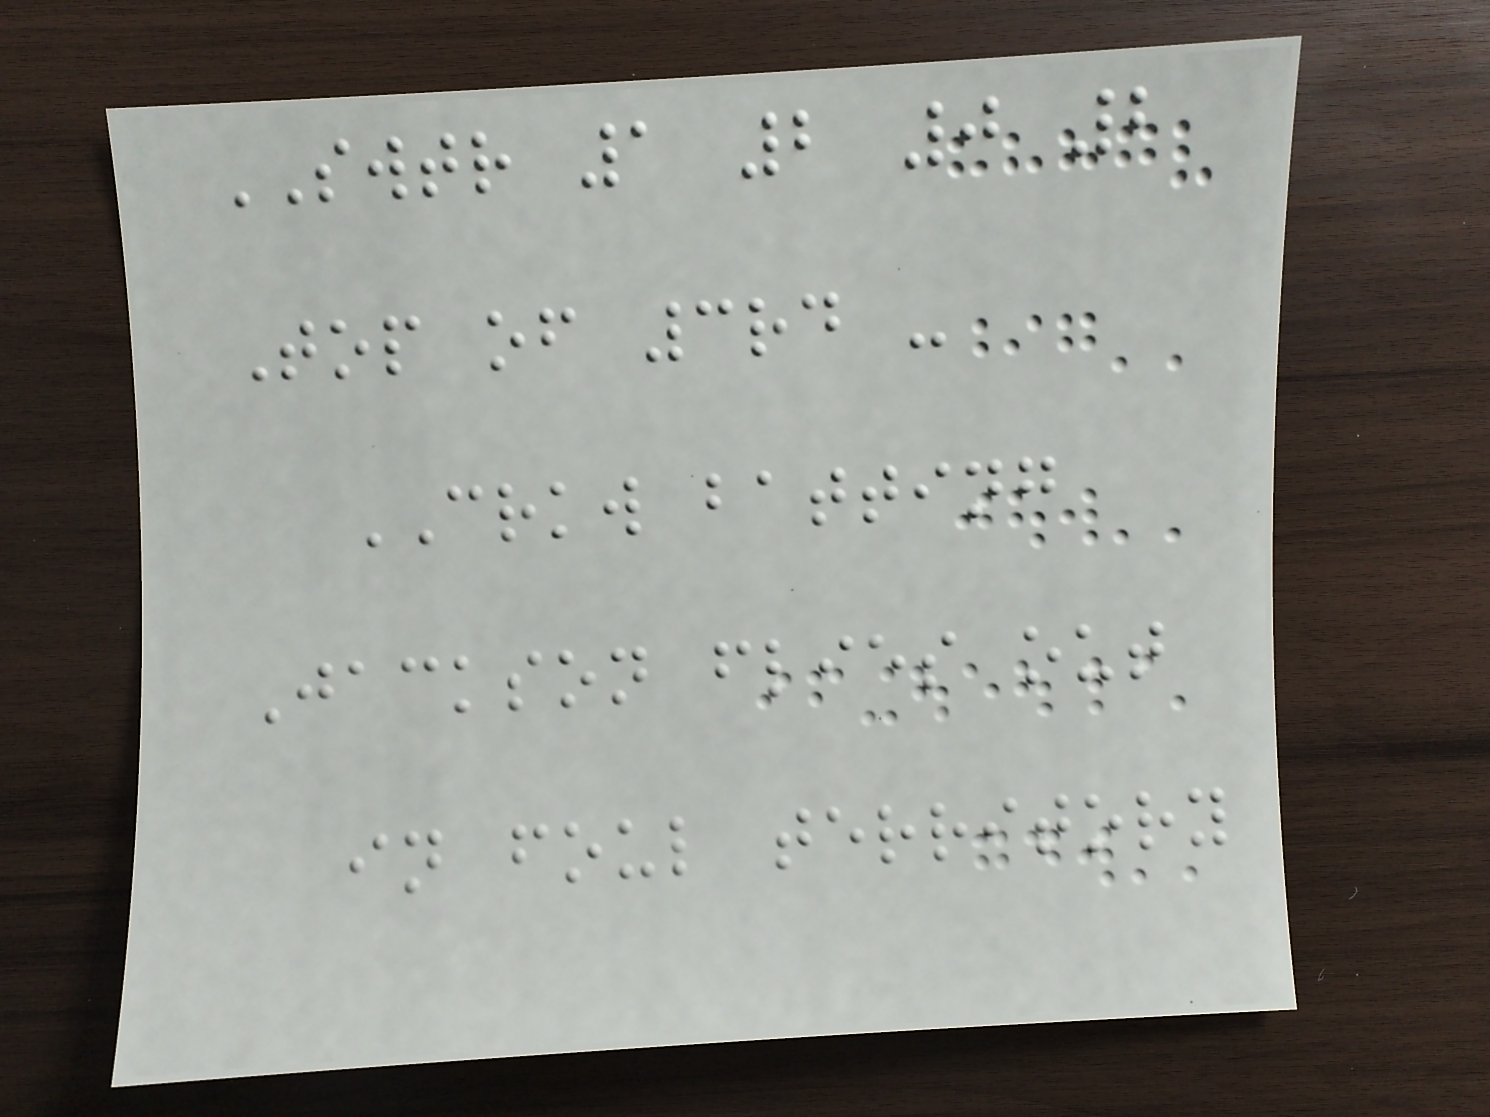SWTR 1 2 0 2
Top of 3rd -
CRKW batting
Jackson flies out
in foul territory
